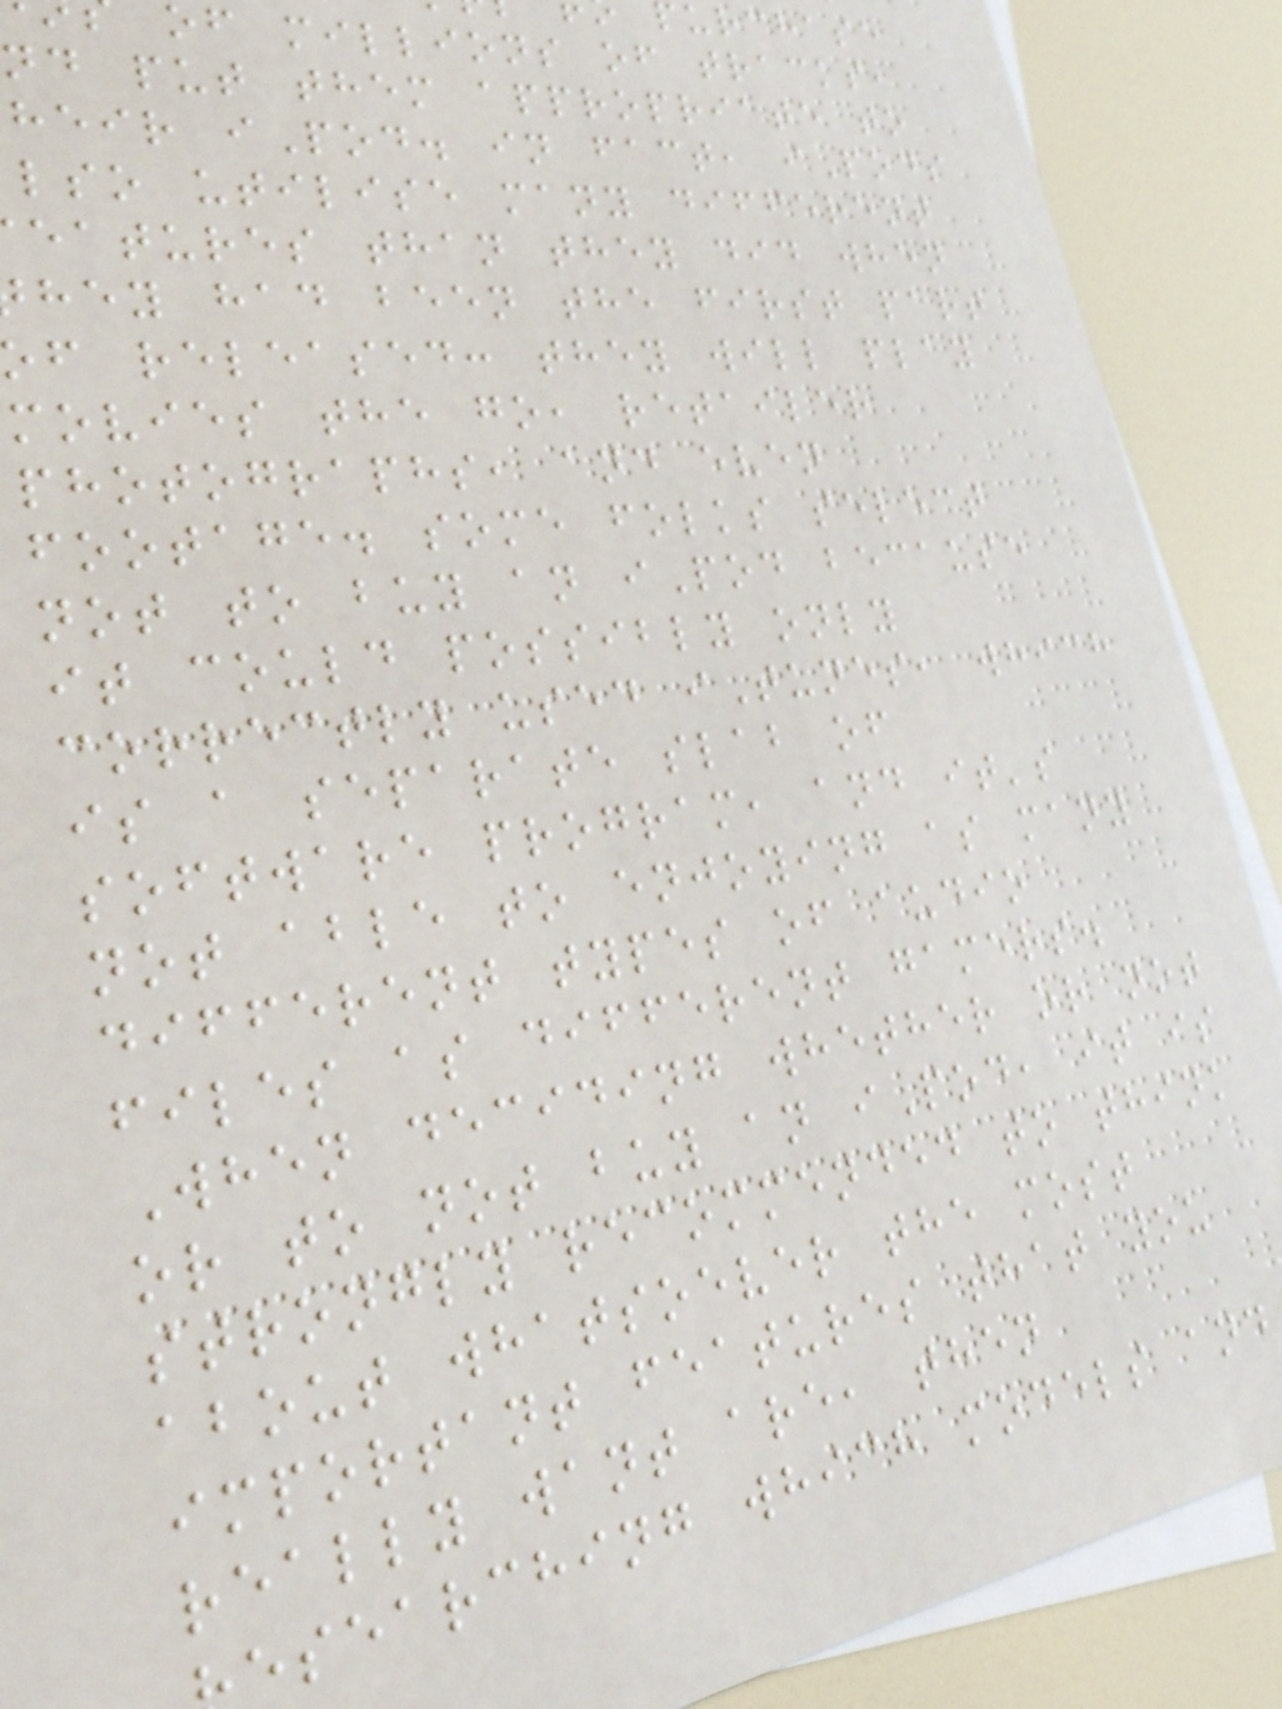urchase
of millions of tracks,
nd put them appropriate to
heir iPod. in fact, iPods
lso utilise many different
eatures than they did when
hey had been the first part
f released: they will play
movies the go, retailer
photographs, and even
footage. some folks select
not to buy an iPod because
it could possibly only
correctly used iTunes, which
is a separate slab of
software program, and it's
not able to enjoying as many
different types of audio
files as different gamers.
When deciding whether or not
or to not buy an iPod, it is
strongly recommended to think
about whatsoever the most
important features that you
really want are, then
esearching which models and
